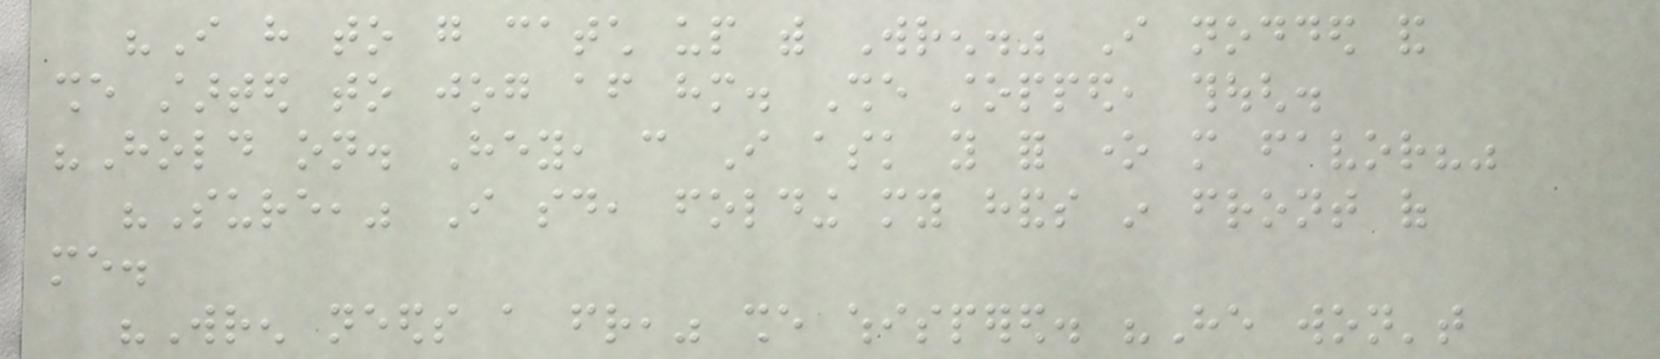"I have to go catch up with Wren." I nodded and
she started to jog after him. She stopped, though.
"Hold on. Hey, can I ask you for one more favor?"
"Sure," I said, folding my hands in front of
me.
"Wren needs a friend," she whispered. "He won't
